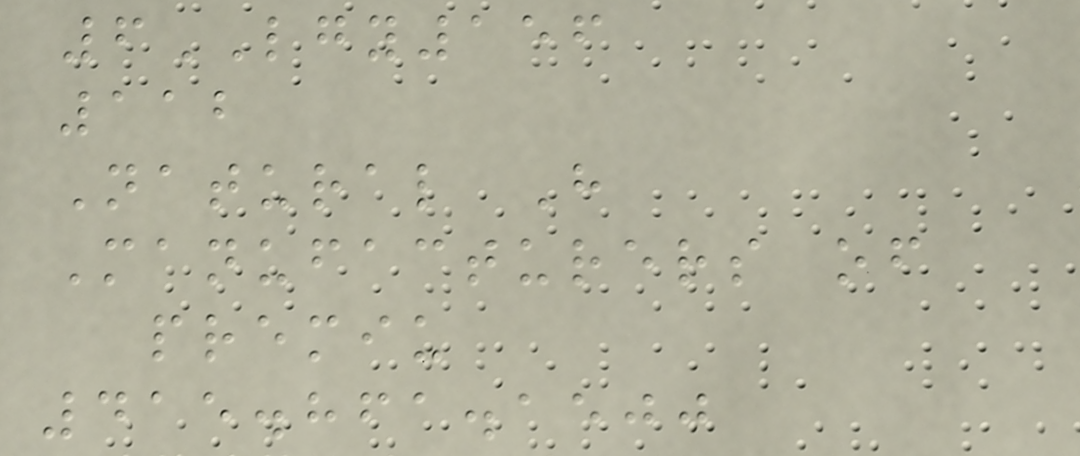6LGY156
112
Natural H
Manufacturers of
premiu
415.861.1500
